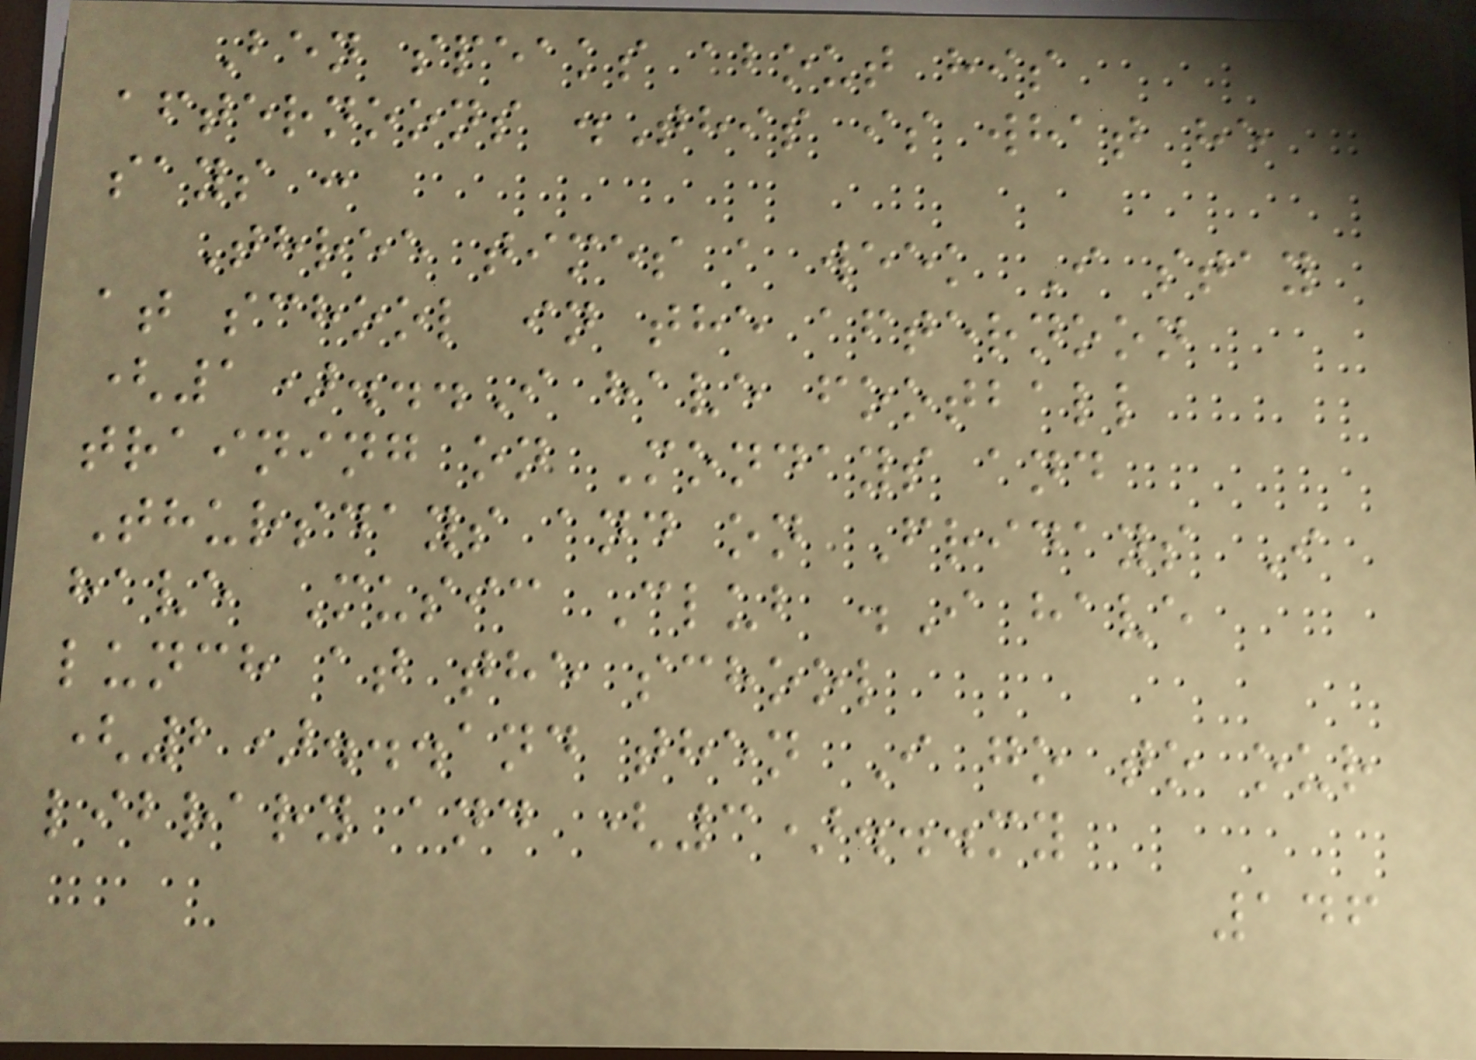Ben speaks about his
afternoons .This is what he
says :
Three times a week I stay
at school in the afternoon
(1)...I have football
training on Mondays and
Thursdays and on Fridays I
have Music Club .I have
lunch at the school
(2)...and then I go to our
library and (3)...my
146
